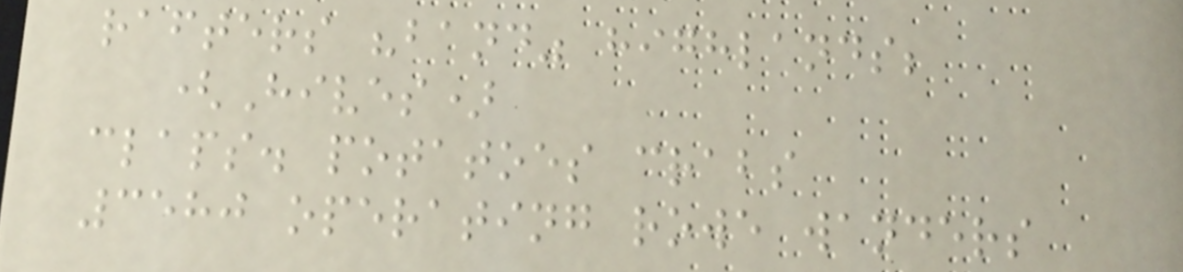rafters "band" highlands;
(Hives)
claps. potatoes crabs
3580 operating rowe wanders
